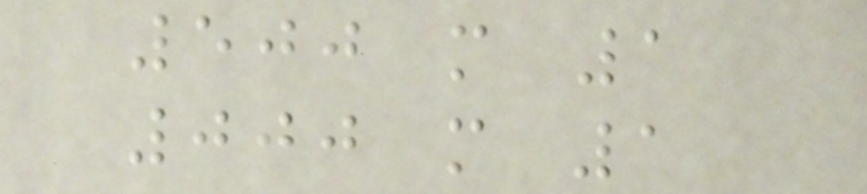500 m 1
000 m 1
